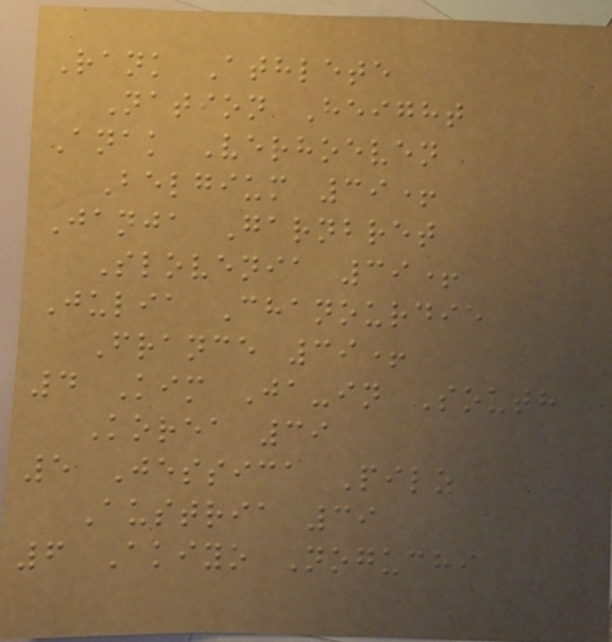Rank Athlete
Nation Height
Anak Verhoeven
Belgium 39+
Janja Garnbret
Slovenia 39+
Julia Chanourdie
France 39+
4 Kim Ja-in South
Korea 39
5 Jessica Pilz
Austria 39
6 Akiyo Noguchi
